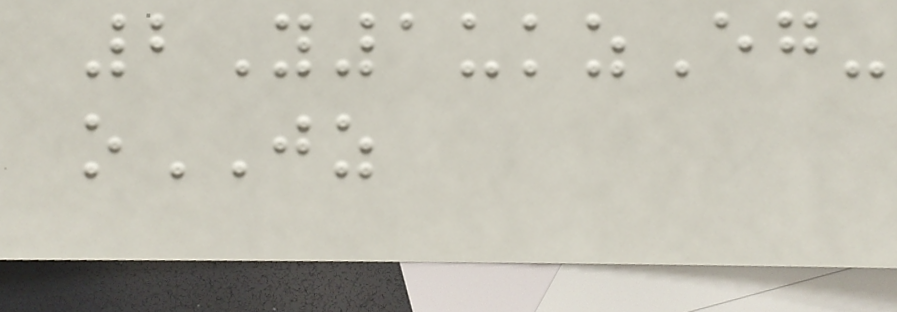2Y1ukzEg-
oJZ
